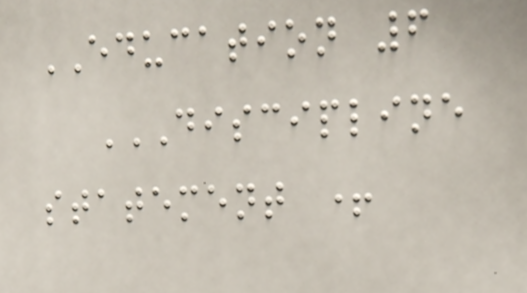EDUCATION 6
DISCIPLINE
STATEMENT +
